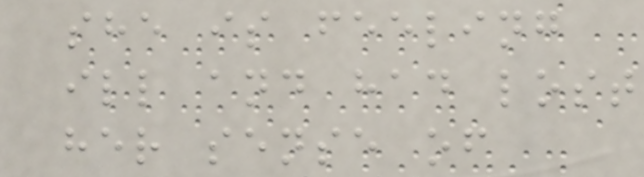she is feeling
ill and had lost
her sense of
